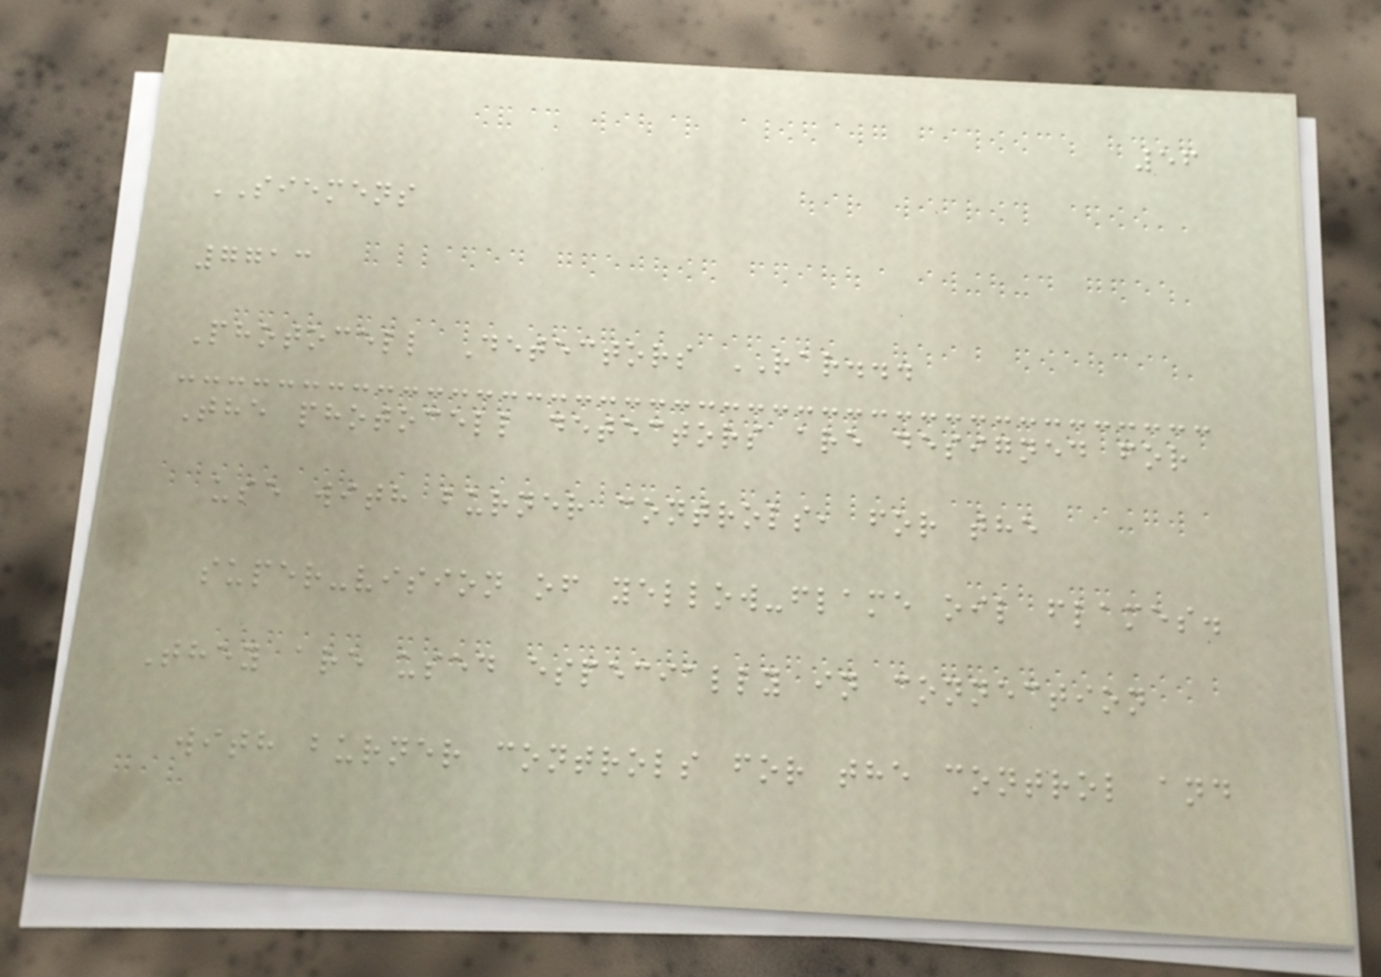56
SIEMENS
7713
Photocell Detectors RAR...
The photocell detectors are designed for
use with burner controls, for the
super-vision of yellow-flame oil flames.
They are used especially in connection
with burner controls for the control and
